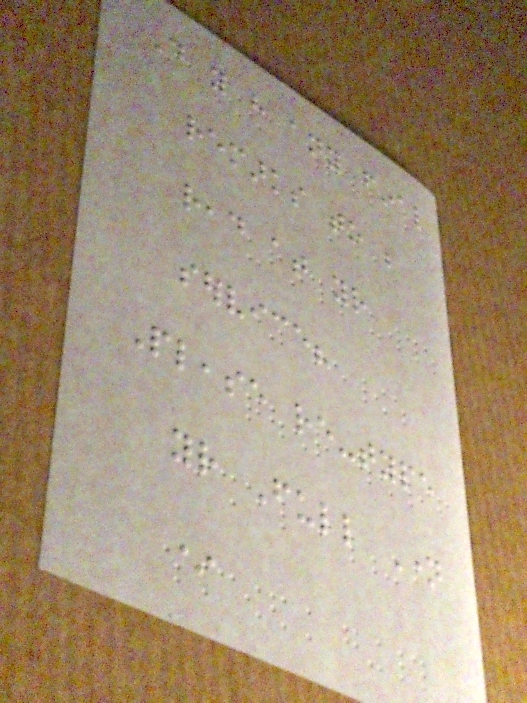Do you have any final
remarks to be
read at your
service?
Please re-type
your Full Name
*
